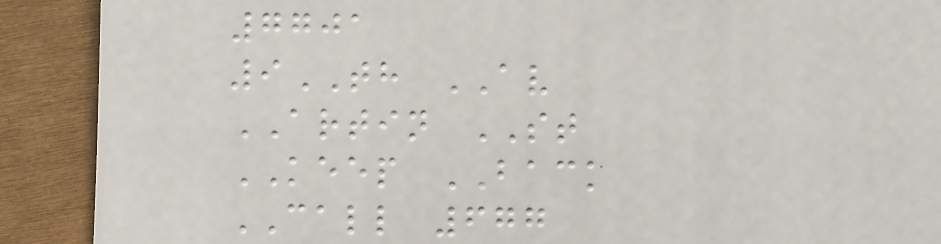7701
9TH AV
ARTIN ST
KEEP BACK
CALL 677
